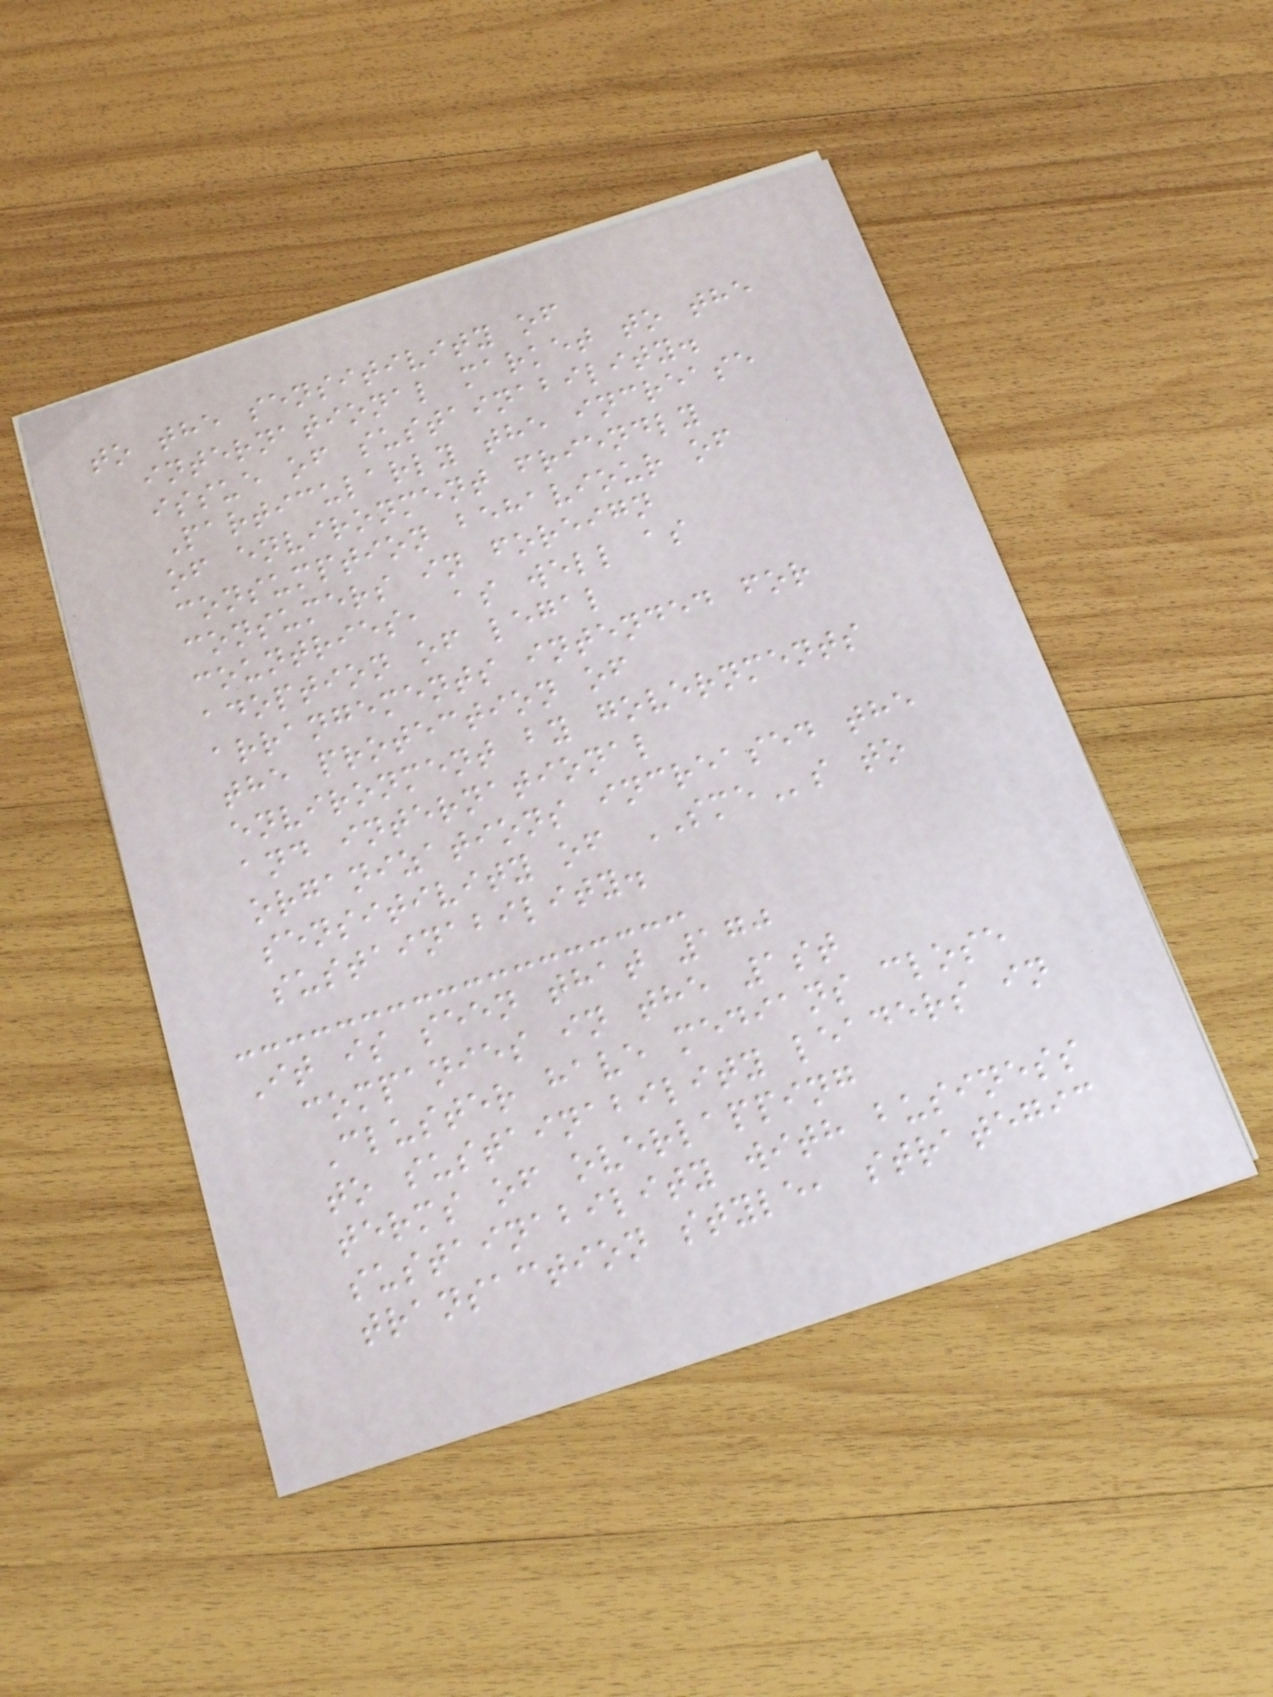to the sensitivity of
international market to the
issue of sustainability.
Particularly the increase
of environment friendly
consumption behaviour of
consumers in foreign
countries, as well as
adoption of legal
arrangements intended for
the protection of
environment by governments
and international
organizations increased the
sensitivity of SMEs to
sustainability.
It is seen that 170
companies in the 1st
Cluster have medians close
to sustainability leaders in
terms of overlapping
sustainability with business
transaction style, strategic
